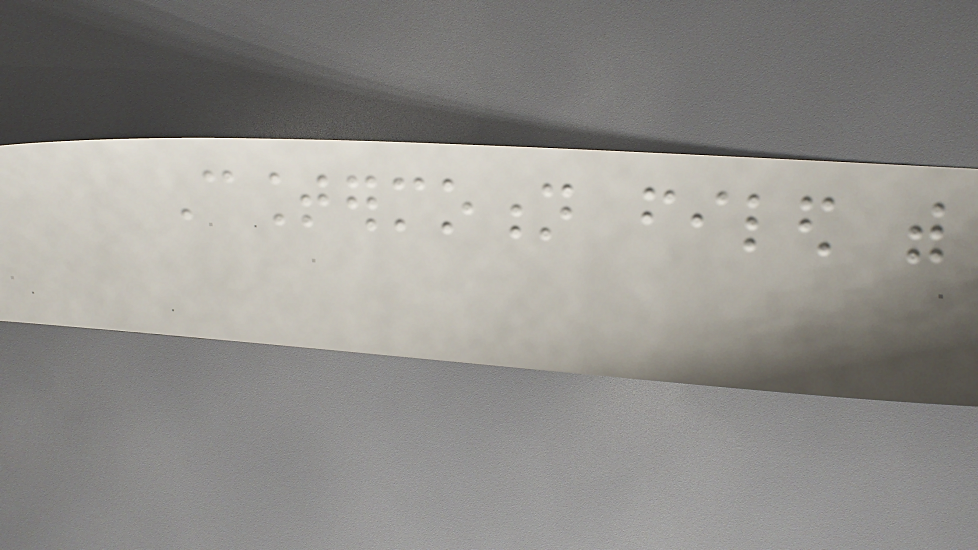Countermotion filed with
